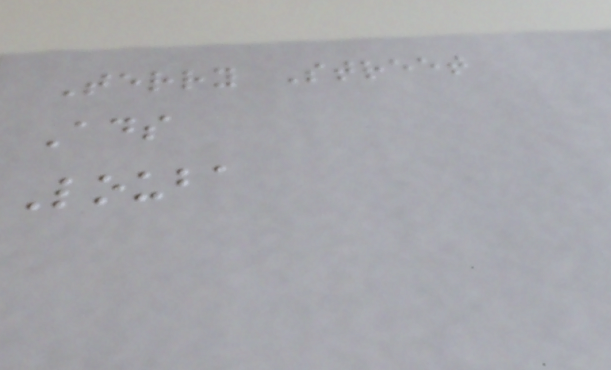Terry Street
Ads
Louba
